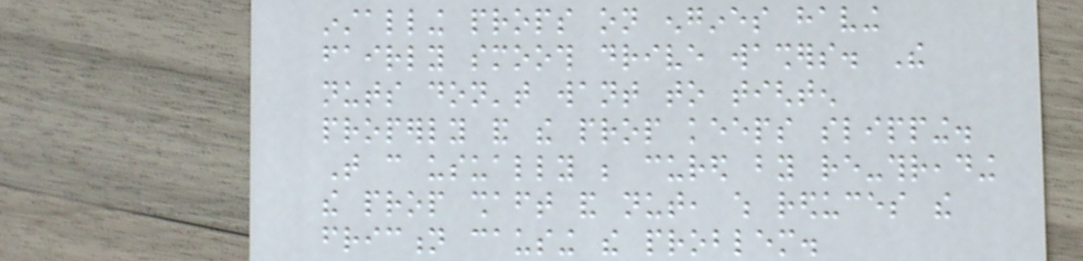installing props on engines having
fairly smooth drive washers. The
nuts don't want to tighten
properly and the prop keeps slipping.
That can usually be cured by re-threading
the prop shaft and nut, which reduces the
friction causing the problem.
